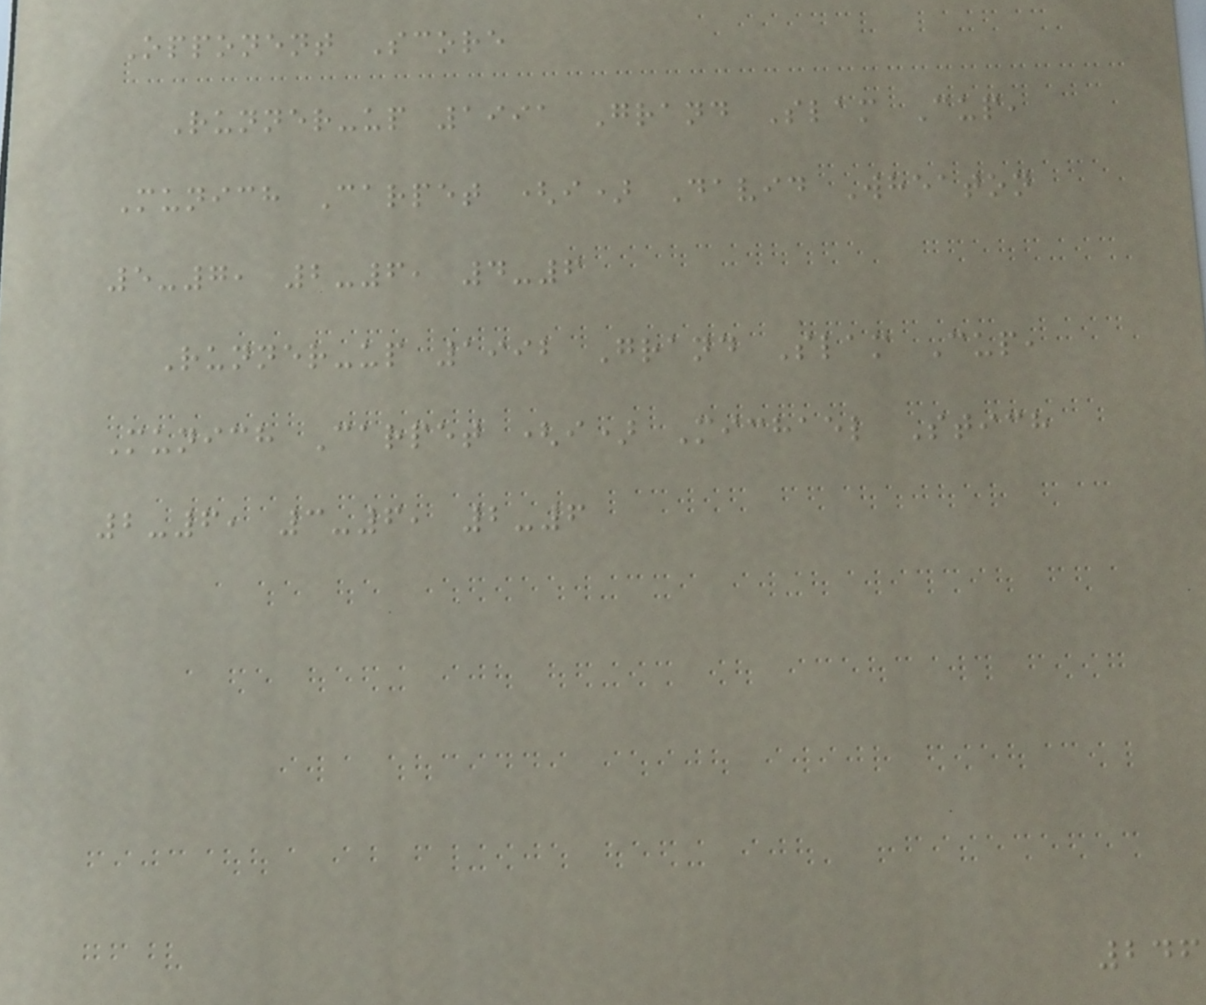Opponent Score
Runner-up 1991 Grand Slam Cup,
Munich Carpet (i) David Wheaton
5-7, 2-6, 4-6
Runner-up 1992 Grand Slam Cup,
Munich Carpet (i) Michael Stich
2-6, 3-6, 2-6
246
